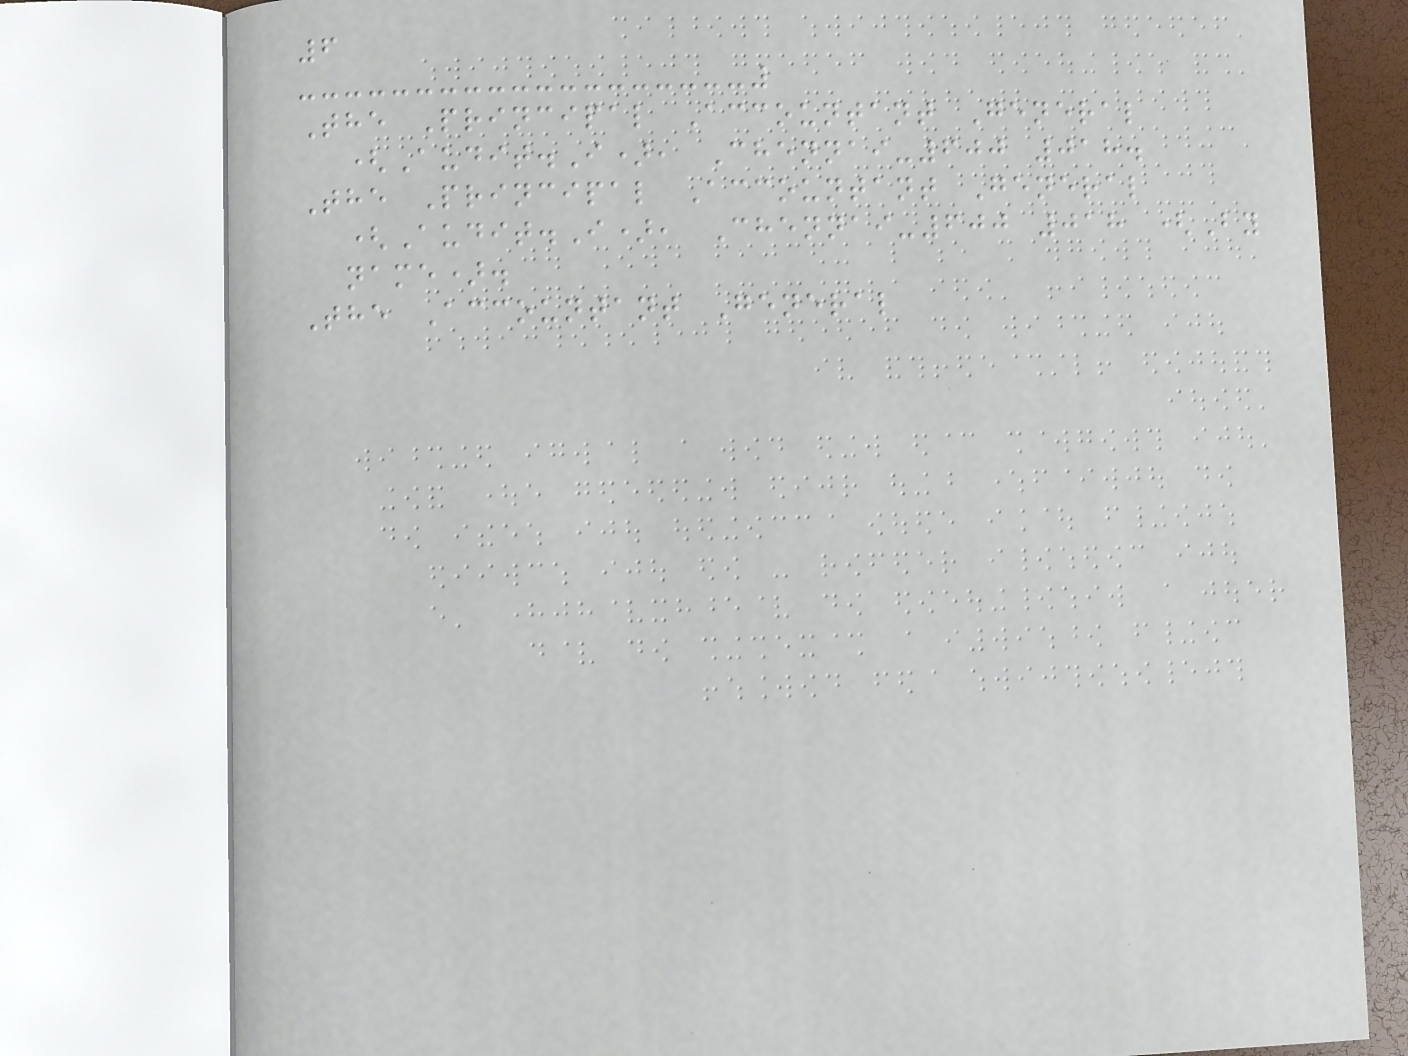6
The Principal Accountant General
(Audit.I), Chennai-600 018.
The Principal Accountant General
(Audit.I), Chennai-600 018 (By
name).
The Accountant General
